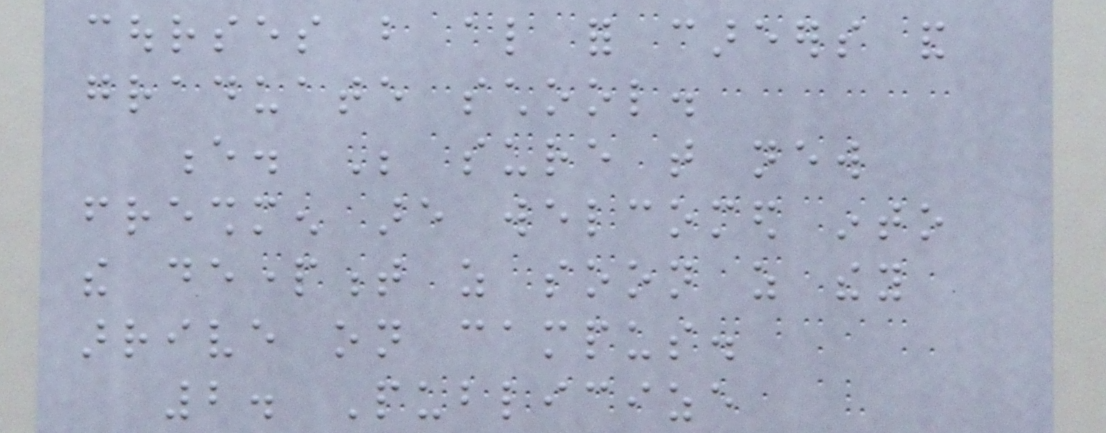courses but also for careers and
graduate school.
e. Be sure that new
freshmen are welcomed into
the department as soon as they
arrive on campus.
2. Publicize
